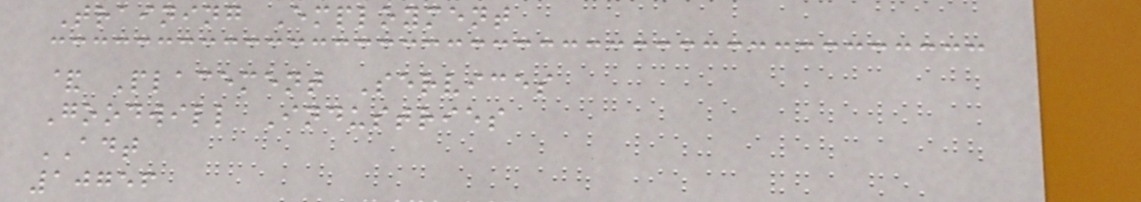Training Employment
& Placement Services
Goodwill Industries
ADT
10756
